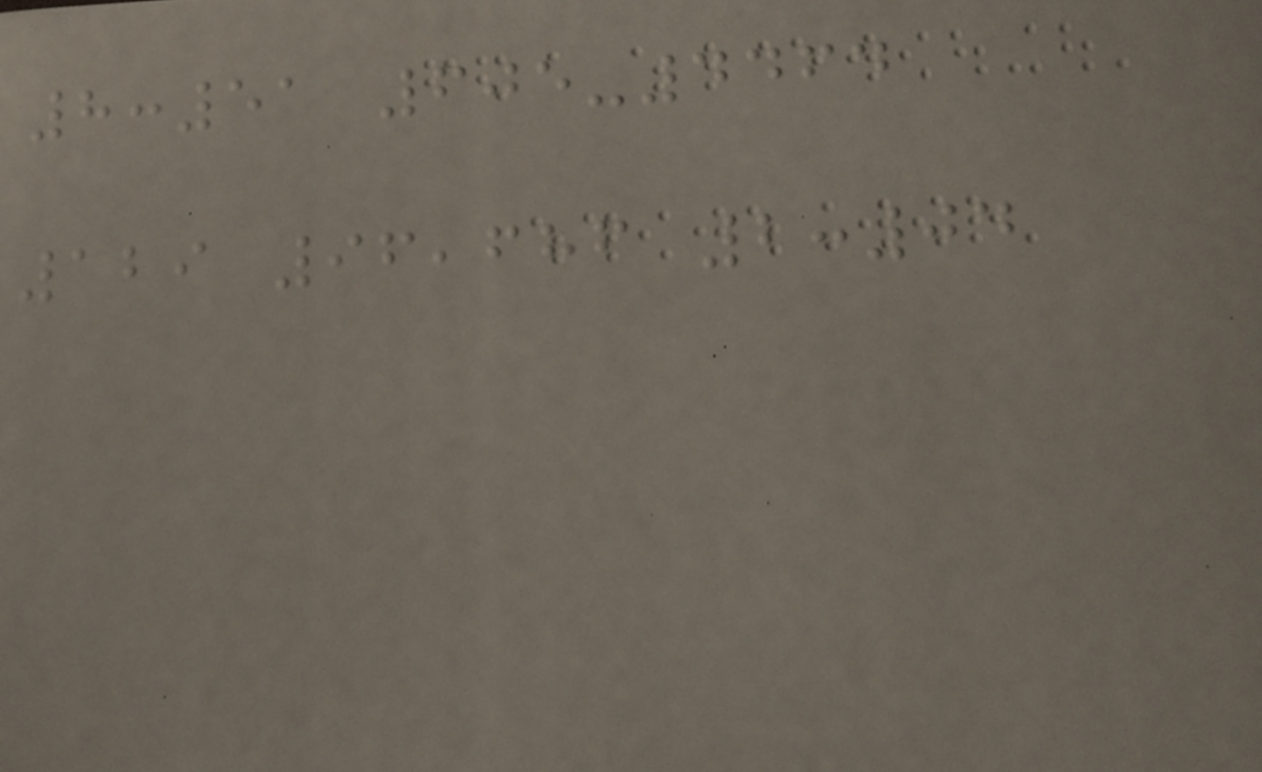8:51 605-4464
129 96,686 2:04
